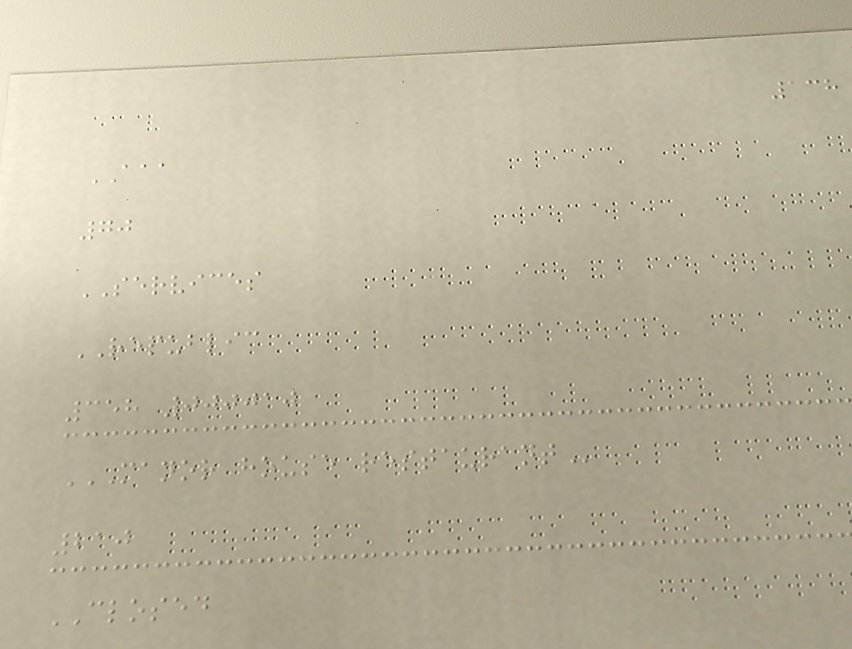138
AAA
70
SERVICES
REPUBLIC
358 000010
MANOR HOUSE RESTAURANT
210
CLOSED
